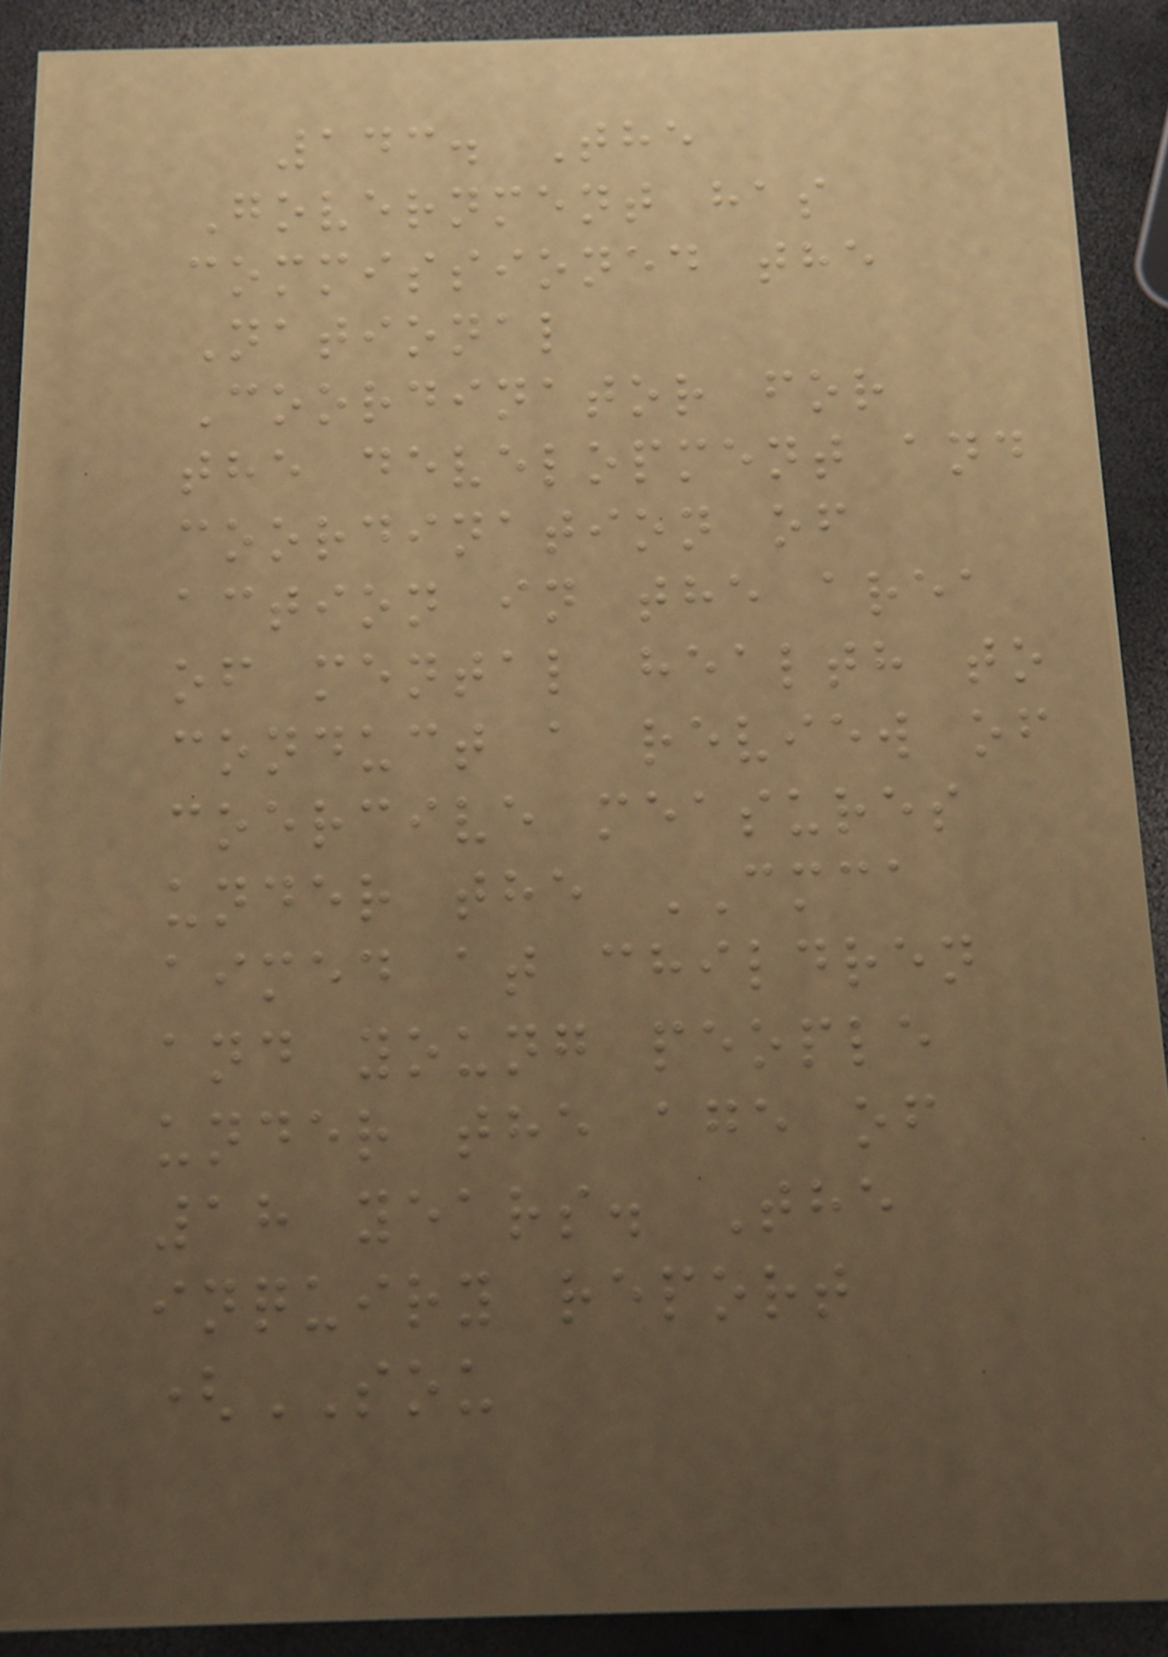143. The
Government has
commissioned the
National
Coordinator for
the development and
coordination of
action in the area
of mental health to
conduct a review of
coercive measures
under the CMCA
aimed at children
and young people
under the age of
18 years. The
inquiry report
(SOU
